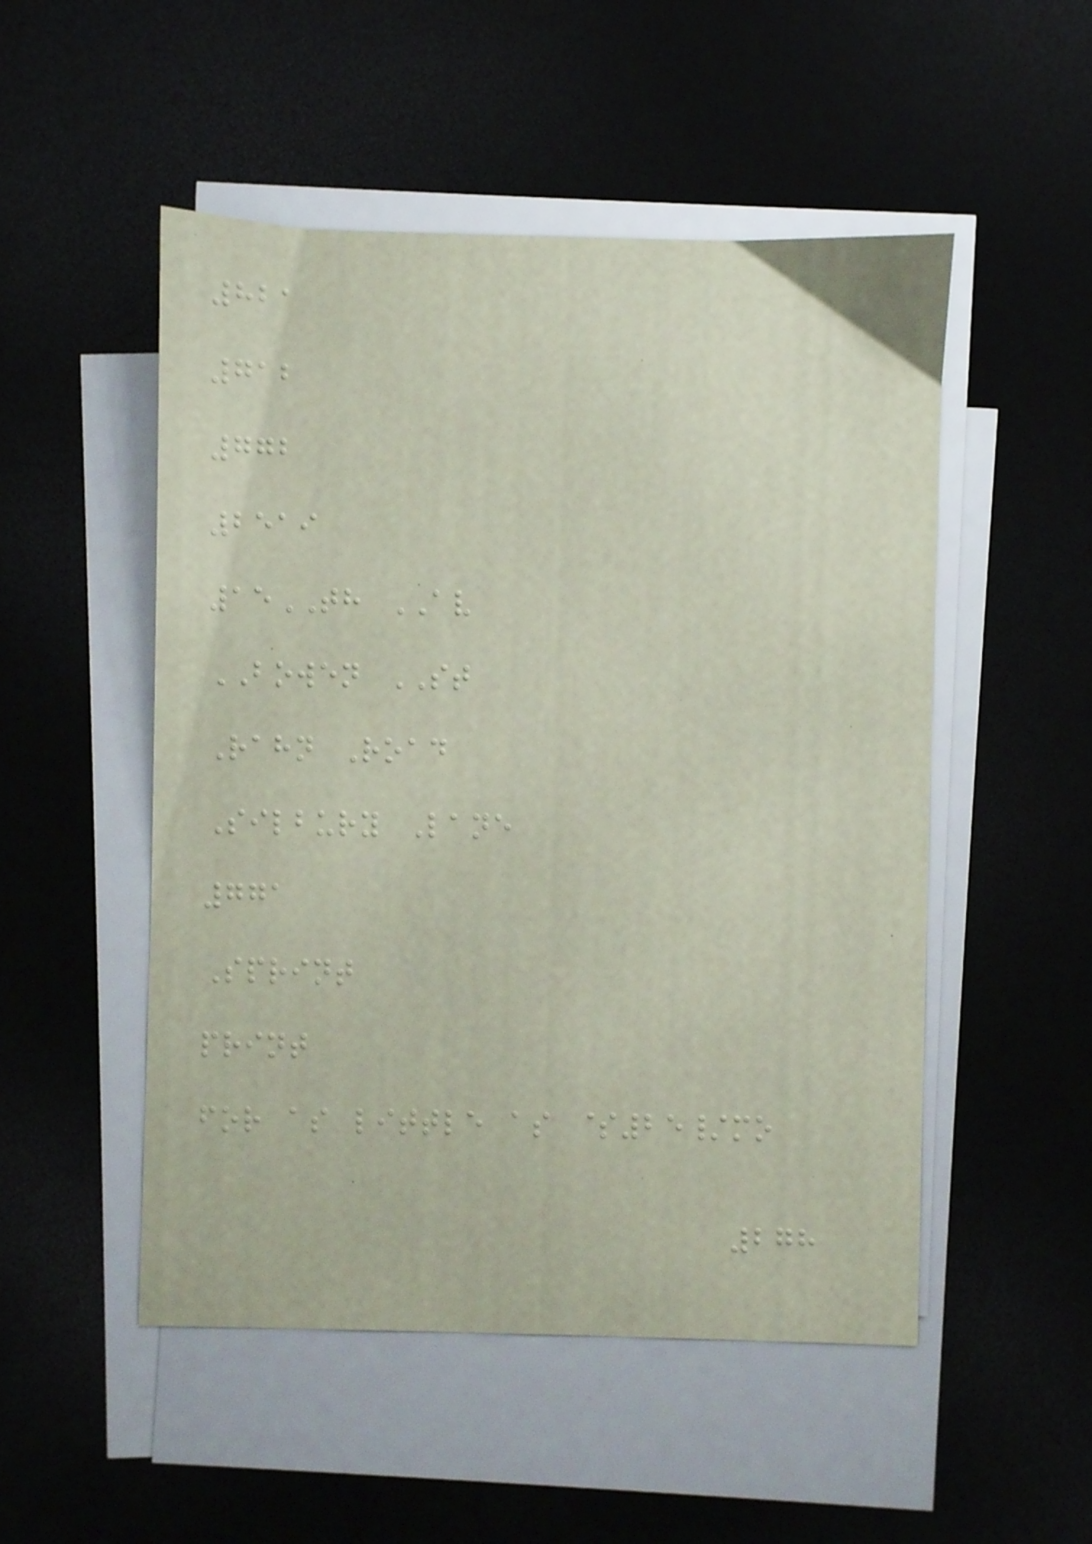821
712
772
2519
15TH AV
BOWEN ST
Rahn Road
Silbury Lane
771
Sprint
print
for as little as $25/mo
278
